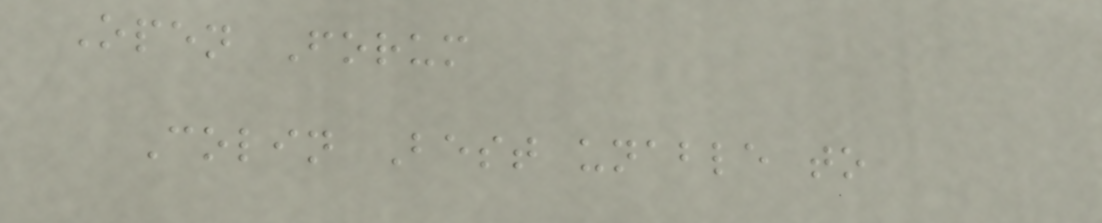Open Forum
Colin Best unable to
